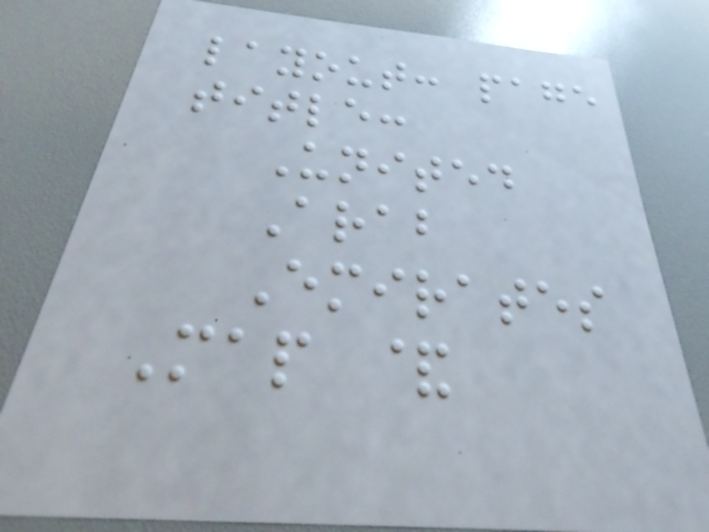layout: page
title:
United
Arab
Emirates
Map &
